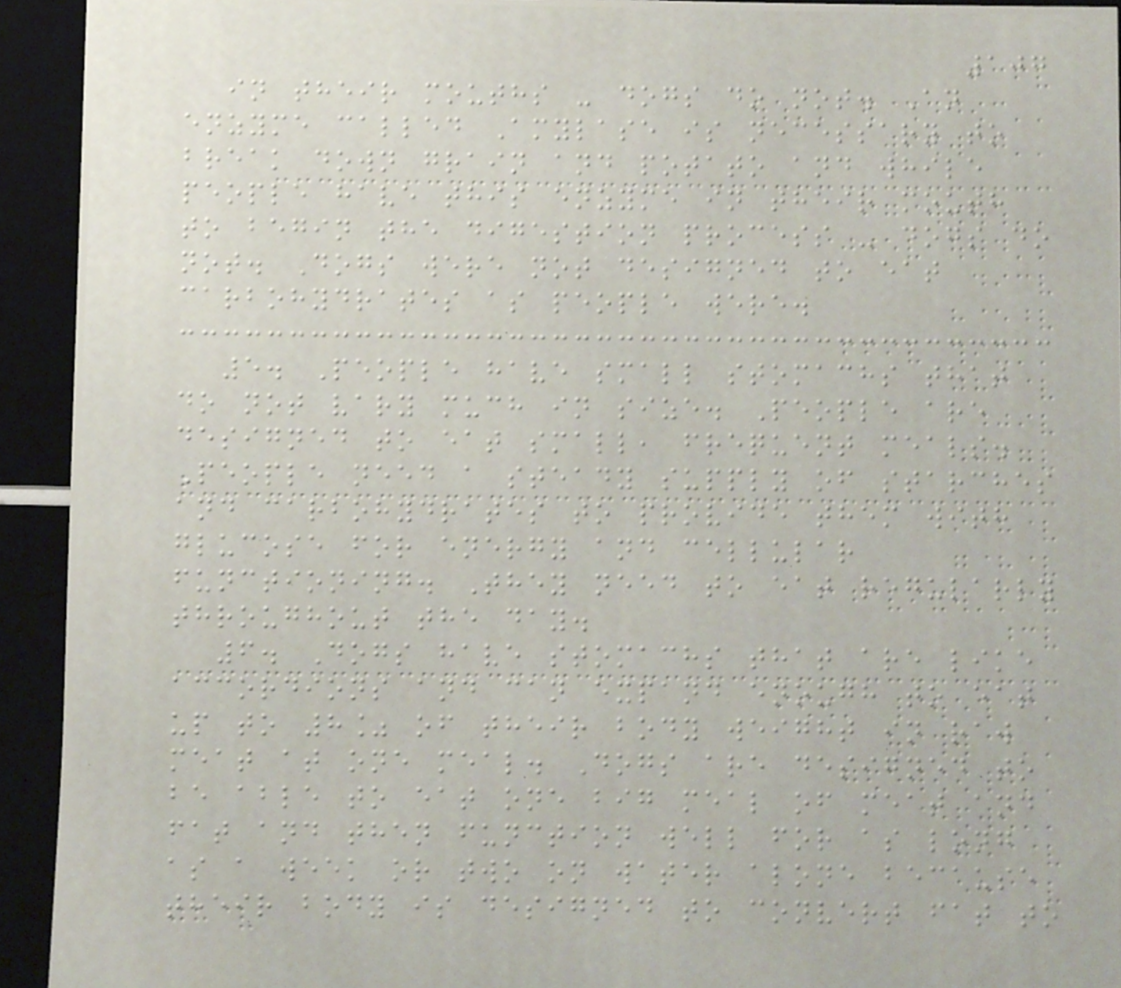107
in their mouths - dogs do not. An
enzyme called Amylase is necessary to
break down grain and potato and while
people have this enzyme in their mouth
to begin the digestion process - dogs do
not. Dogs were not designed to eat
carbohydrates as people were.
5. People have small stomachs that
do not vary much in size. People are
designed to eat small, frequent meals.
People need a steady supply of starches
and carbohydrates to provide them with
glucose for energy and cellular
functioning. They need to eat regularly
throughout the day.
6. Dogs have stomachs that are like
accordions and can expand enough to eat
up to 8% of their body weight in raw
meat at one meal. Dogs are designed to
be able to eat one big meal of meat and
fat and then function well for as long
as a week or two on water alone because
their body is designed to convert fat to
